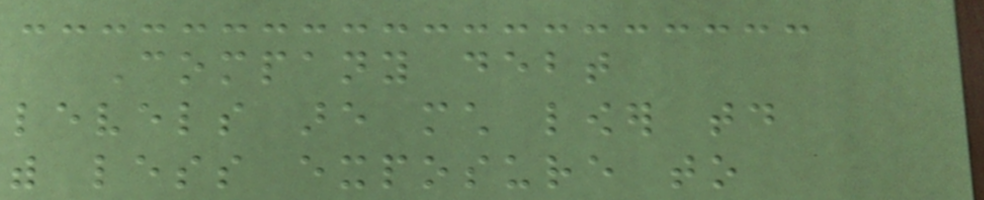Company debt
levels are much lower today
with less exposure to
